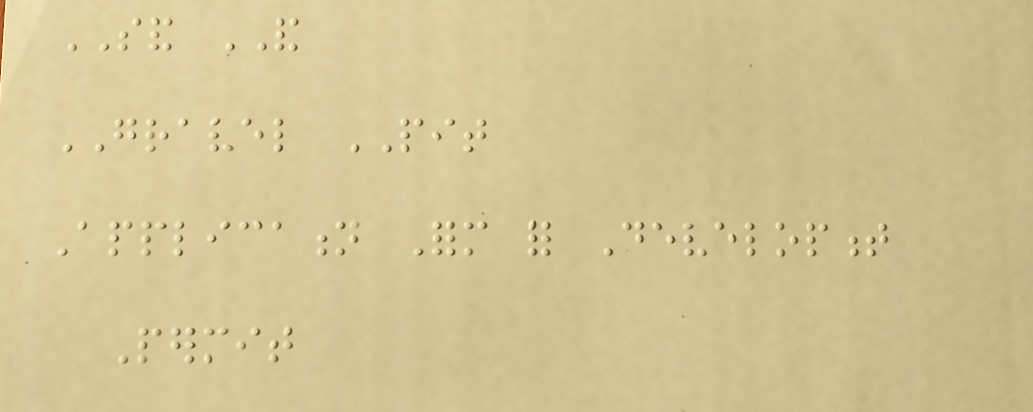SAND AND
GRAVEL PIT
Application Form for Development
Permit
